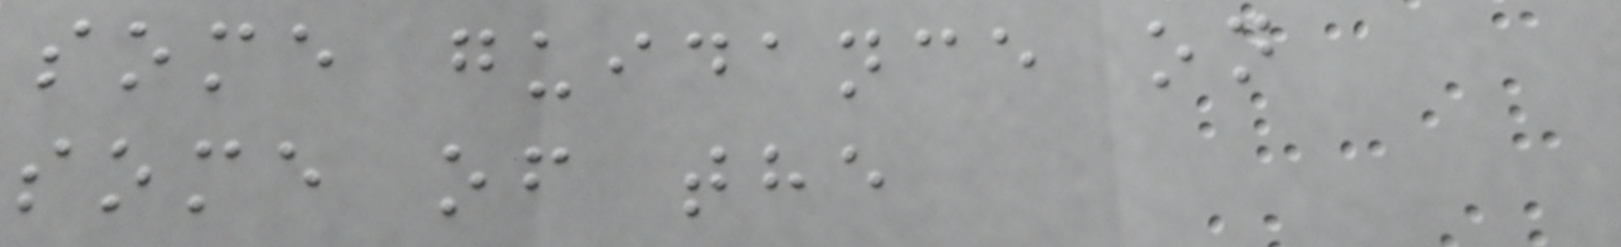some guidance on
some of the
